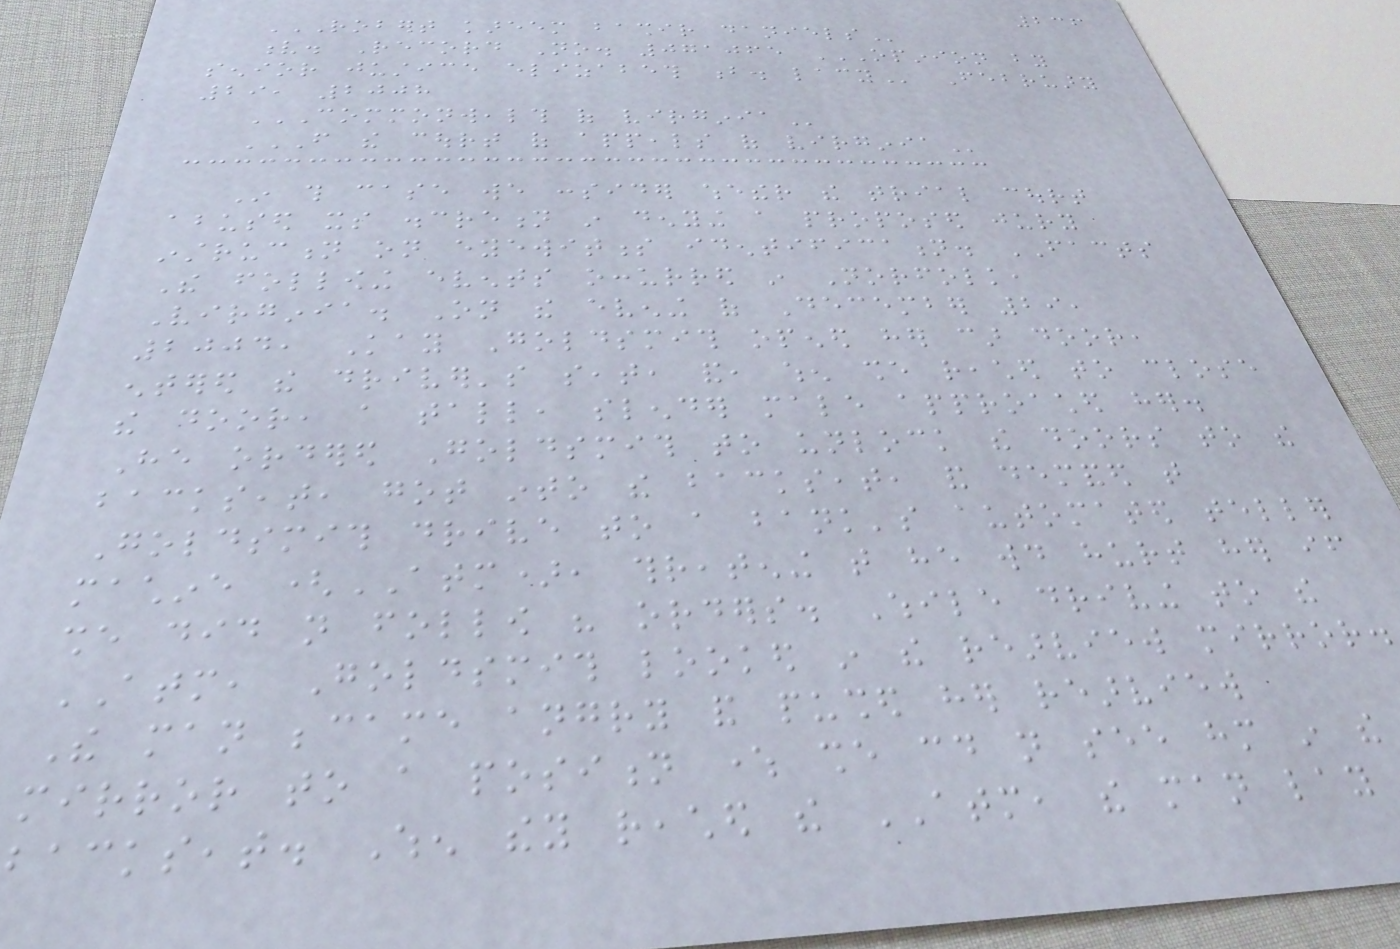236
ROBERT KAREEM BASHIR DANIELS
v. Record No. 071065 OPINION BY
SENIOR JUSTICE ELIZABETH B. LACY February
29, 2008
COMMONWEALTH OF VIRGINIA
FROM THE COURT OF APPEALS OF VIRGINIA
In this case we consider whether the trial court
abused its discretion in denying a proposed jury
instruction on eyewitness identification. FACTS
The following events occurred in Norfolk,
Virginia. On the evening of December 29,
2004, Kay Goldsmith opened her car door,
entered the driver's seat, and, when she reached to close
the door, a tall, slender male approached her.
He ordered Goldsmith to unlock the doors to the
backseat, got into the backseat, and demanded that
Goldsmith drive to a bank's automated teller
machine (ATM), threatening that he would hurt her if
she did not follow his orders. While driving to the
ATM, Goldsmith looked in the rearview mirror.
The man became angry and pushed her rearview
mirror to a position where she could not see him in the
backseat. When they reached the ATM, the man lay
